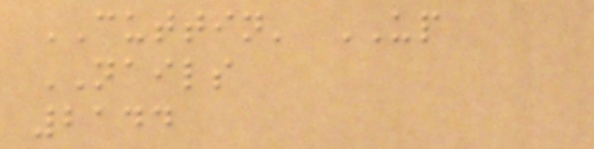CUTTIN' UP
NAILS
2144
